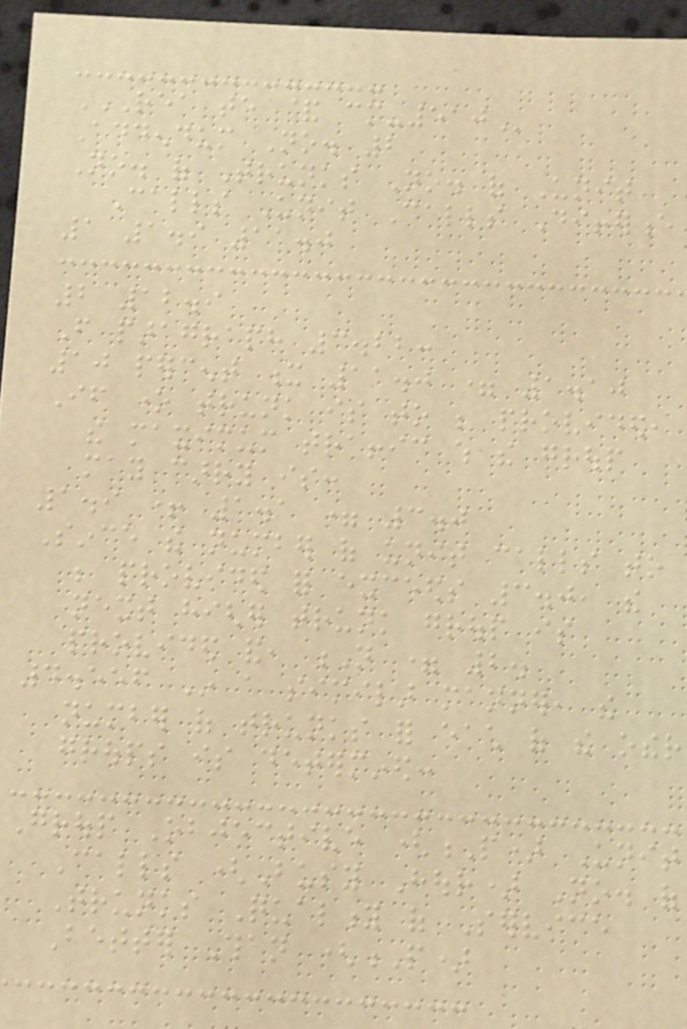REA TE & CM-510
Addendum No. 2
No. of Trunks No. of Unit
Calls Unit Calls Difference
1 1.9 11.0
2 12.9
From paragraph 3.22:
10 percent x 11.0 = 1.10
If one trunk is to be provided,
the maximum traffic which the group
may carry is:
1.9 + 1.1 = 3.0
Since the number of unit calls to
be provided for exceeds 3.0, the
next higher trunk group is
provided and, N = 2.
4.556 In a similar manner, the
number of trunks for each of the other
groups is determined:
Group Objective (P) Unit
Calls (Busy Hour) No. of
Trunks Quality of Service
Better Than (P)
